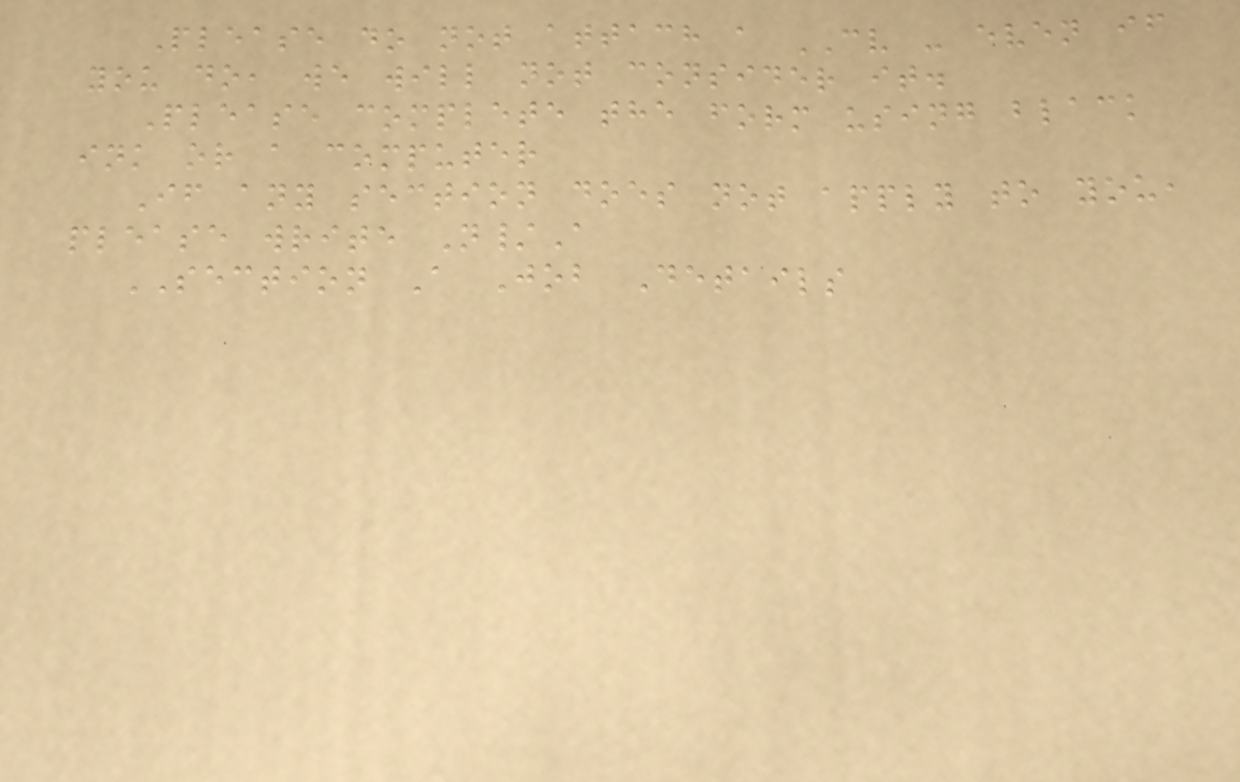Please do not attach a CV - even if
you do, we will not consider it.
Please complete the form using black
ink or a computer
If any section does not apply to you,
please write N/A
SECTION A Job Details
